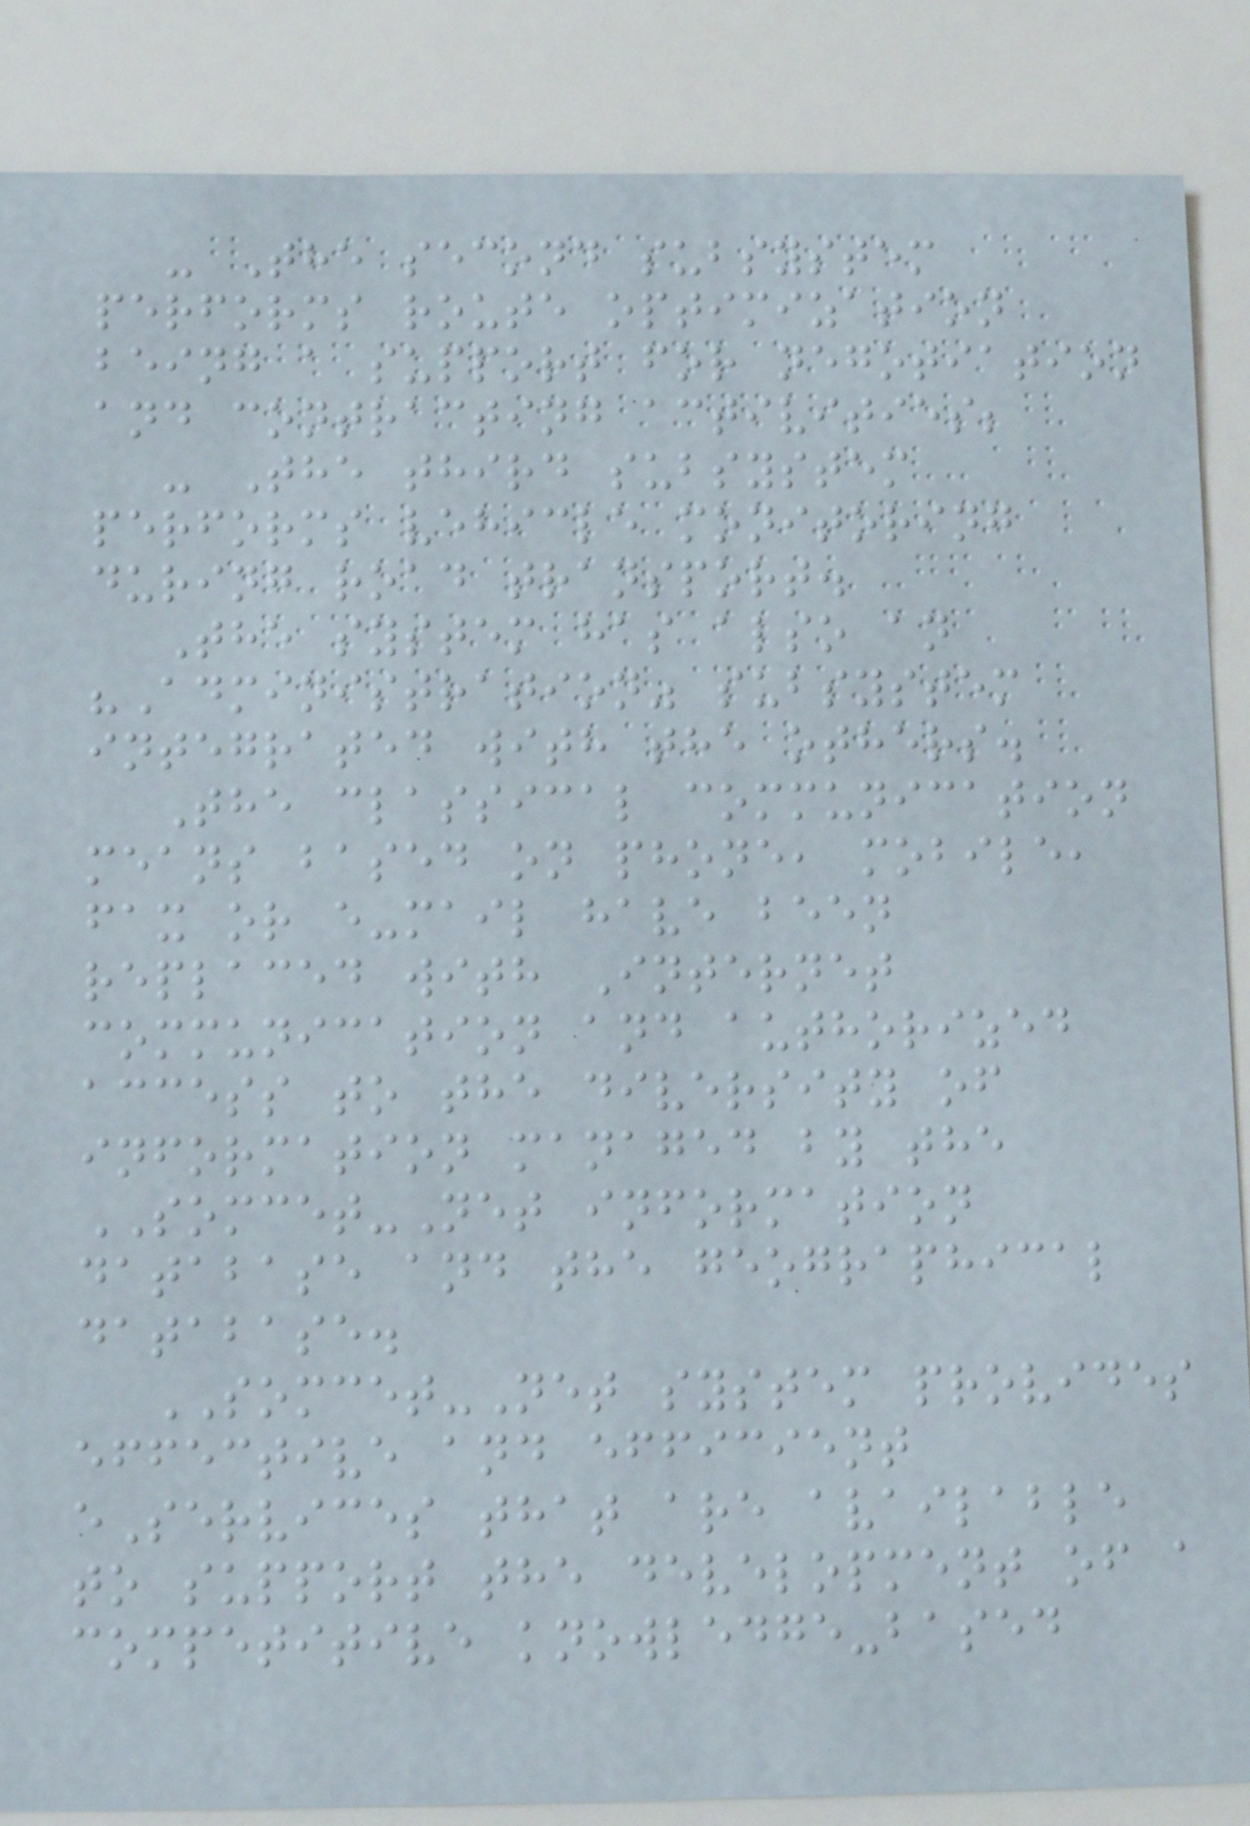- The second subsystem
performs route optimization
being a support for negotiation
and contracting activities;
- The third subsystem
performs vehicle monitoring
during road transport.
The system has also an
"Administration" subsystem
integrated with the others.
The classical communication
means based on phone, mobile,
fax or e-mail have been
replaced with Internet
communication and authorized
access to the diversity of
information managed by the
SOMCET-Net information
database and the geographical
database.
SOMCET-Net system provides
effective and efficient
eServices that are available
to support the development of a
competitive knowledge-based
